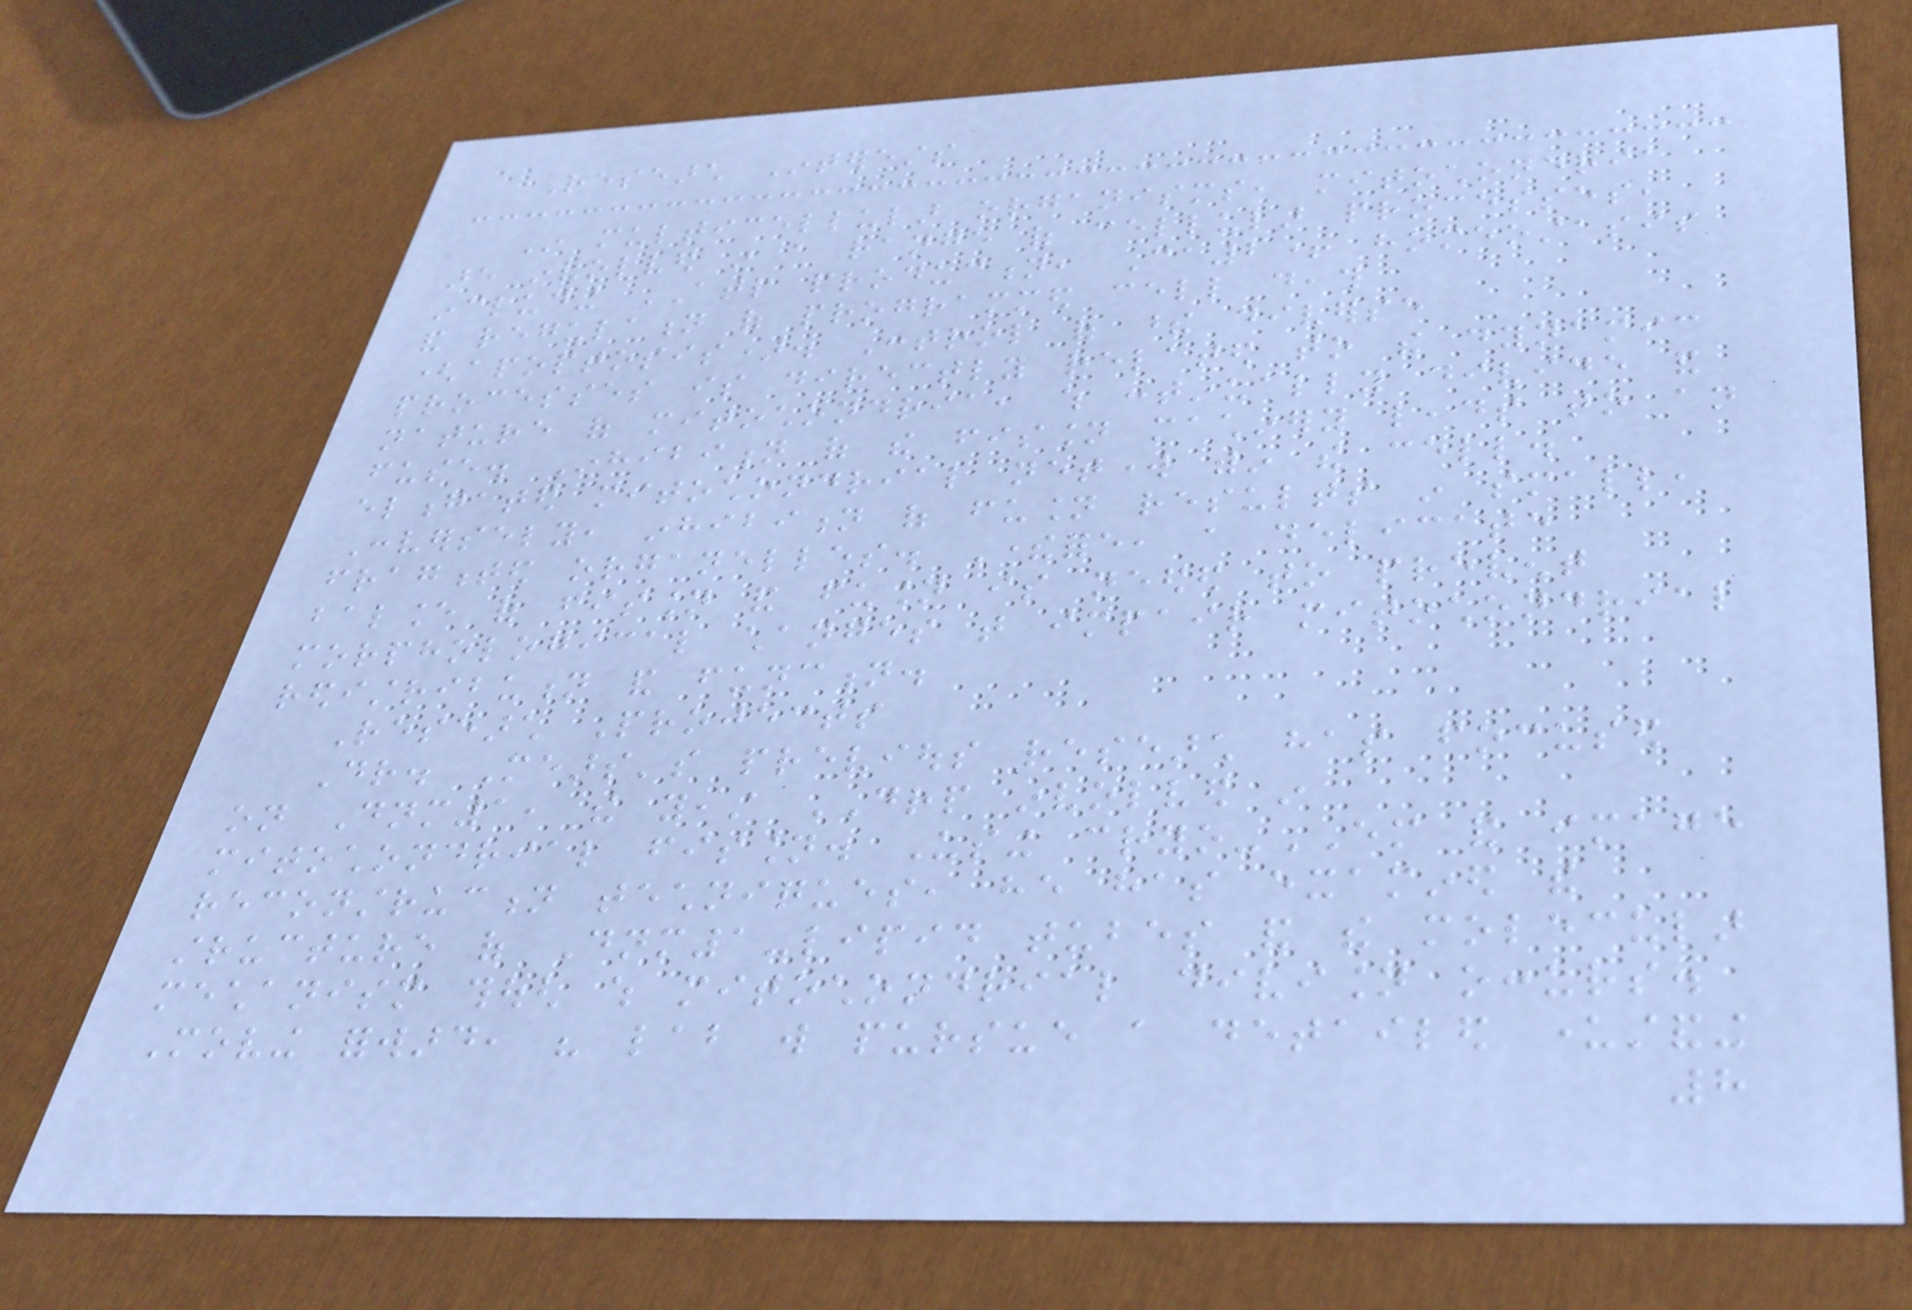Research Interests
In multicellular organisms, mitochondria
are involved in a range of cellular processes,
including ATP production, Ca2+ homeostasis
and regulation of programmed cell death
(apoptosis). Control of these diverse
processes is directly related to the dynamic
nature of mitochondria, which continually divide and
fuse. Inhibition of the fission machinery leads to an
elongated mitochondrial network within the cell.
Conversely, inhibition of fusion results in small,
fragmented organelles. Therefore, a delicate
balance of fission and fusion is needed to prevent
morphological changes that impair mitochondrial
redistribution and function.
Research Projects
Dr. Mears's previous research has focused
on Dnm1, the yeast DRP involved in
mitochondrial fission. Using cryo-EM and image
reconstruction techniques, he has examined the
structure of Dnm1-lipid tubes and the molecular
mechanism though which mitochondrial division occurs.
Moving forward, his lab will pursue a detailed understanding
8
